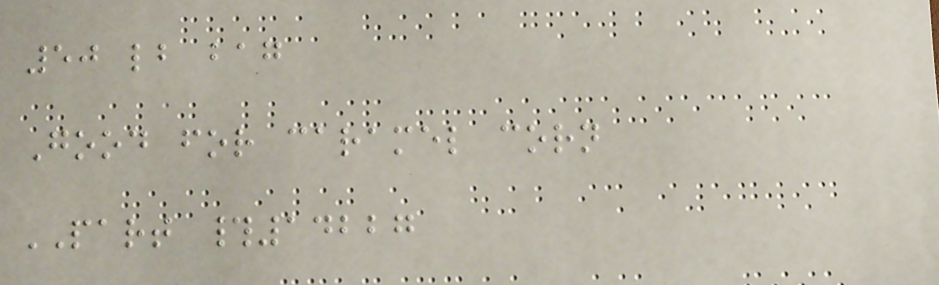50 lb bag
Good for caramel corn
PART #14227
